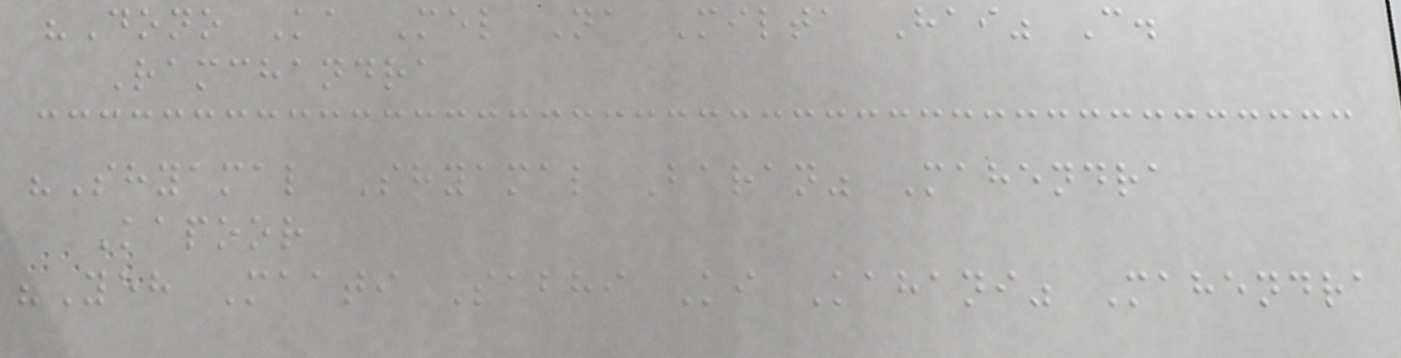"Dono Ka Mel Na Milta Hai" C.
Ramchandra
"Shyamal Shyamal Baran" Mahendra
Kapoor
"Yeh Maati Sabhi Ki Kahani" Mahendra
